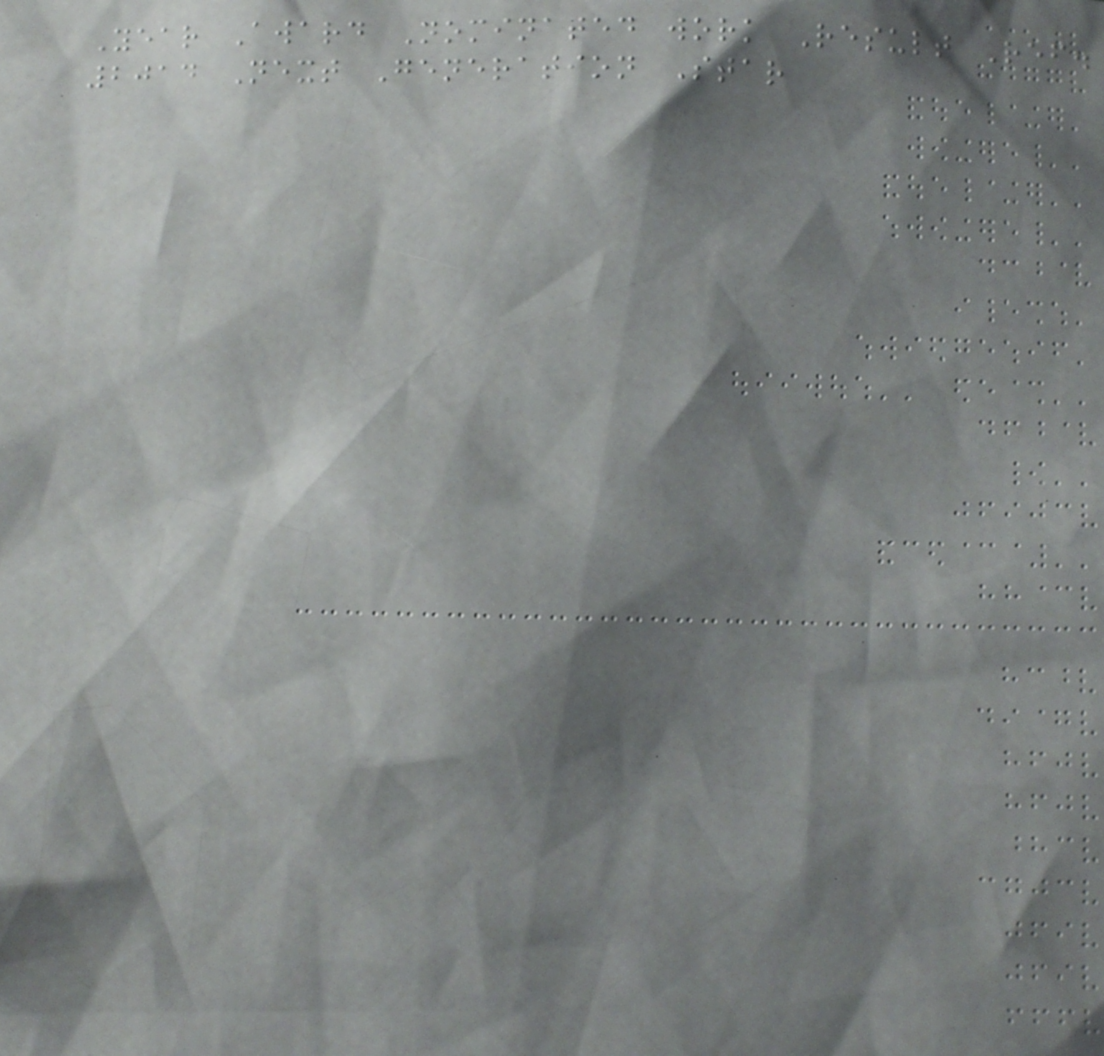Year Award Nominated work Result Ref.
2014 Next Generation Star
